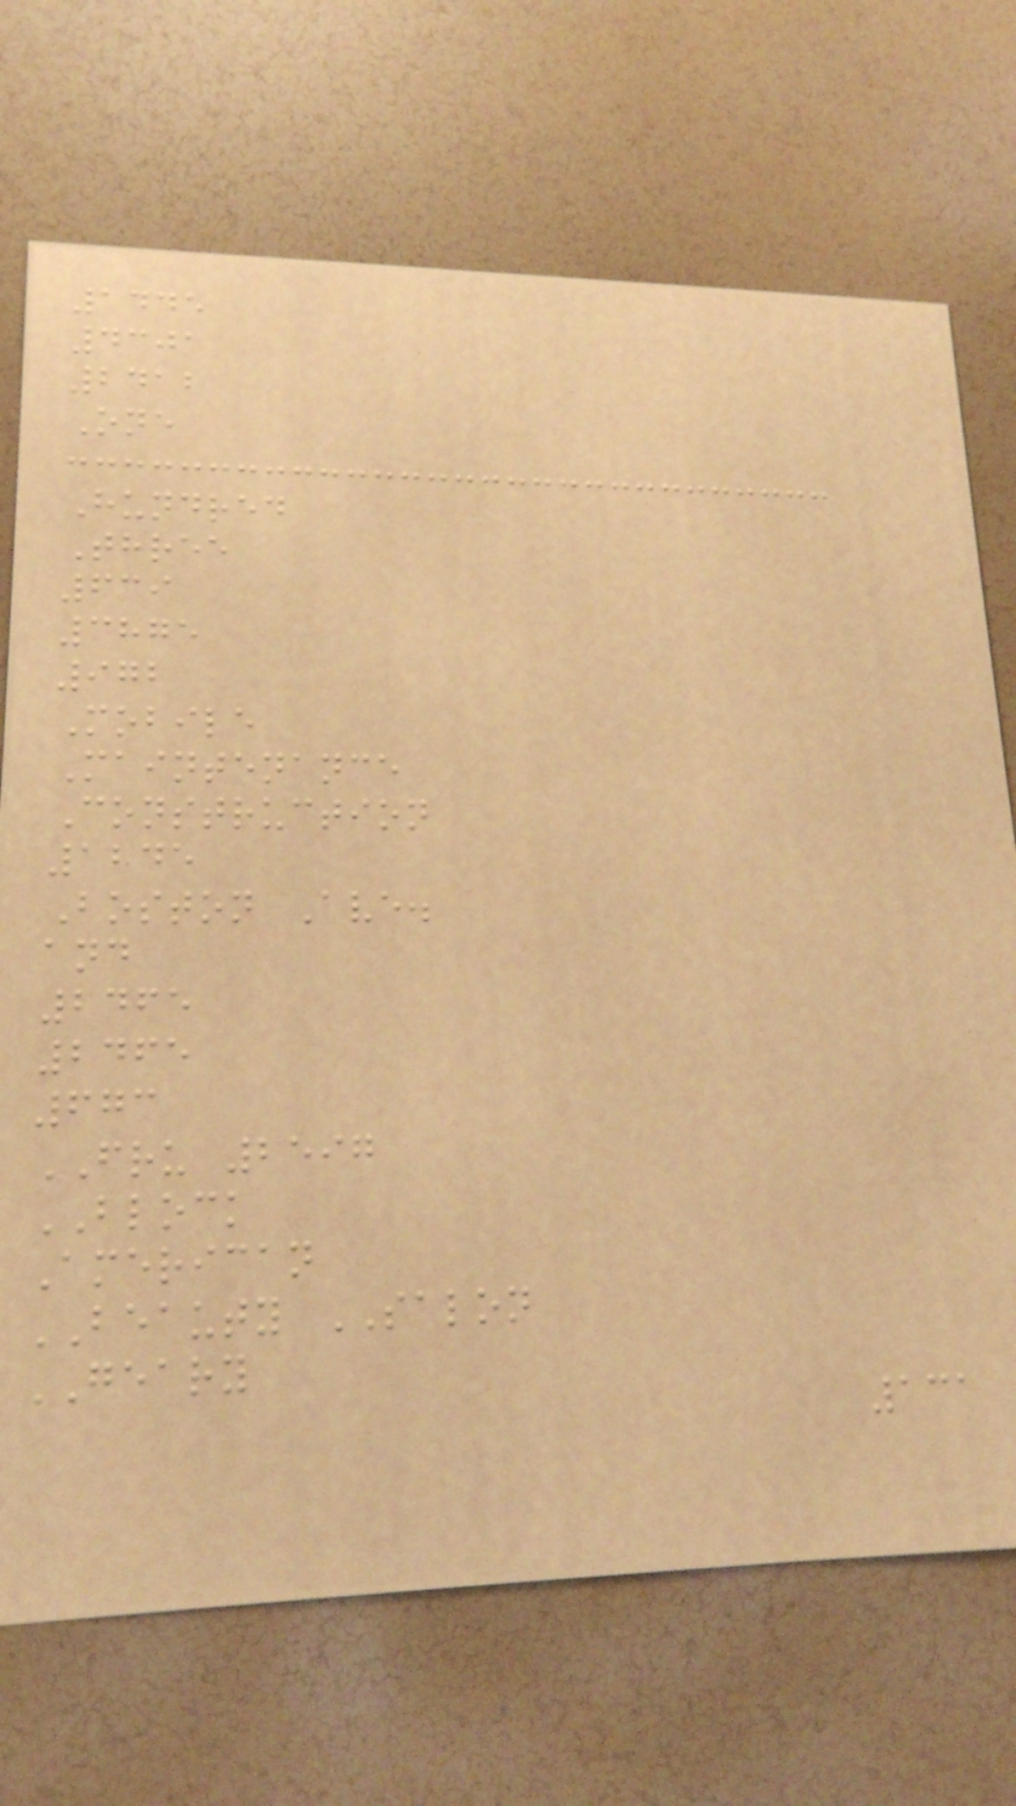1445
4301
2412
One
Hundred
Three
639
3875
972
Mobile
Maintenance
Construction
1245
Boston Ave.
and
2465
2465
673
FRU 2597
BLOCK
American
BEAUTY SALON
GEARY
131
